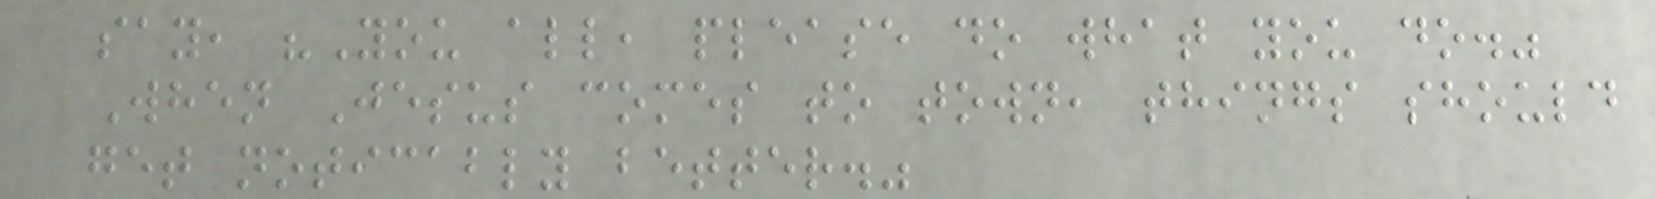say, "You all, please do what you do."
When Jesus comes to town, things should
get noticably better."
